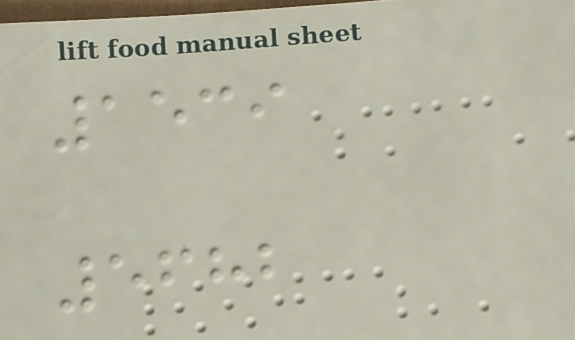1539
5682
